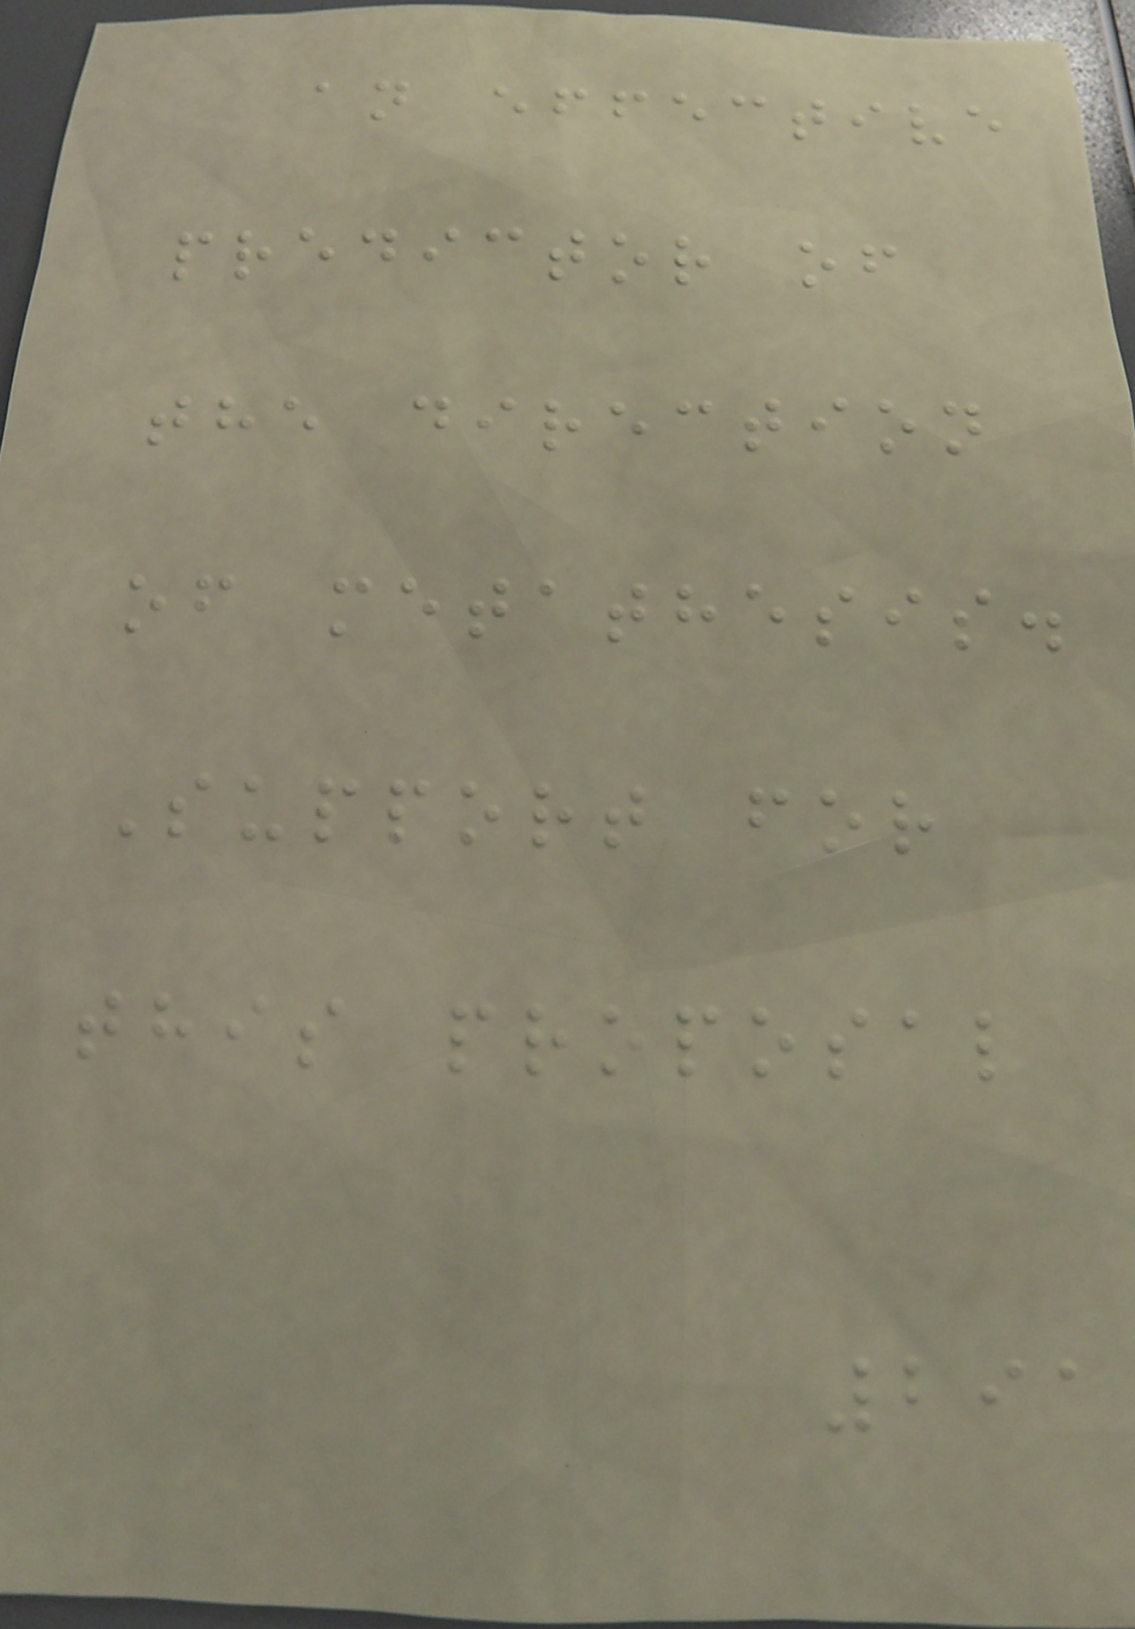an effective
predictor of
the direction
of metathesis.
Support for
this proposal
291
